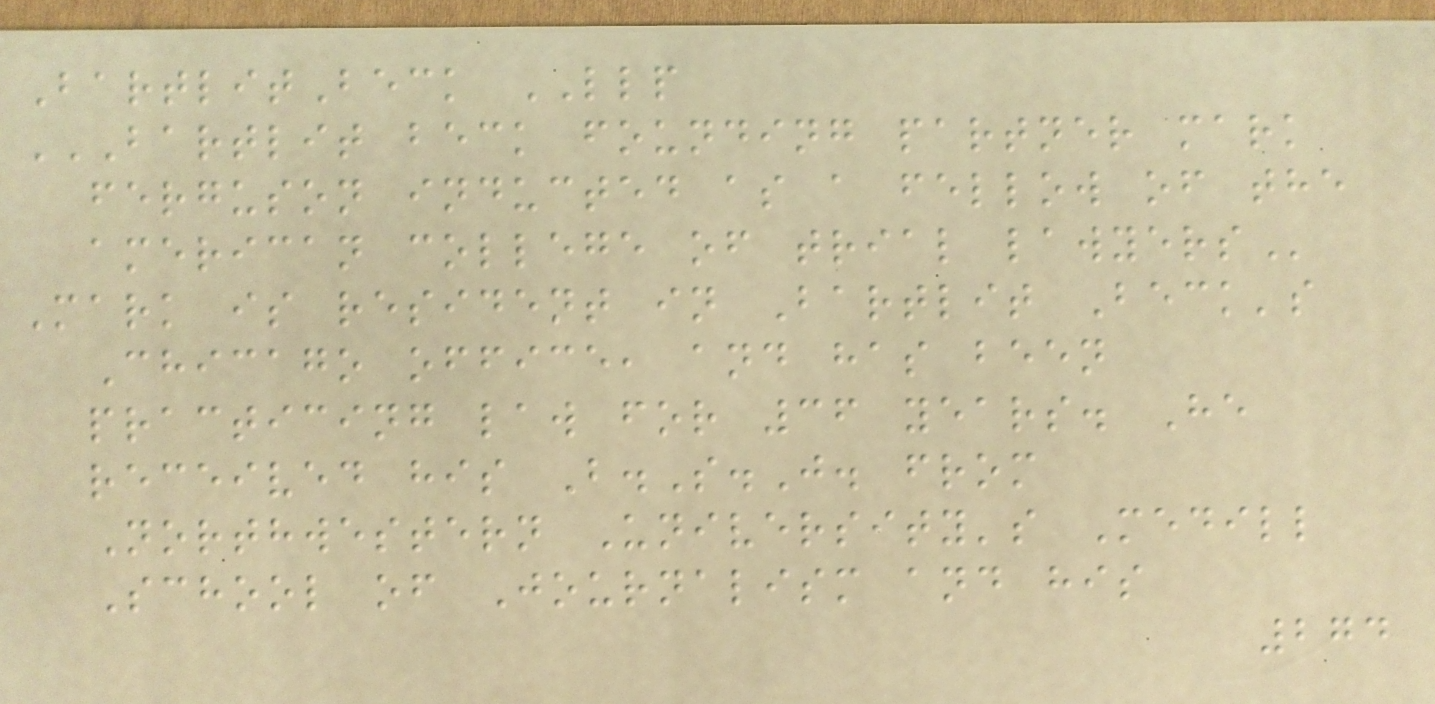BartlitBeck LLP
BARTLIT BECK FOUNDING PARTNER MARK
FERGUSON INDUCTED AS A FELLOW OF THE
AMERICAN COLLEGE OF TRIAL LAWYERS
Mark is resident in Bartlit Beck's
Chicago office, and has been
practicing law for 36 years. He
received his B.S.J. from
Northwestern University's Medill
School of Journalism and his
274
